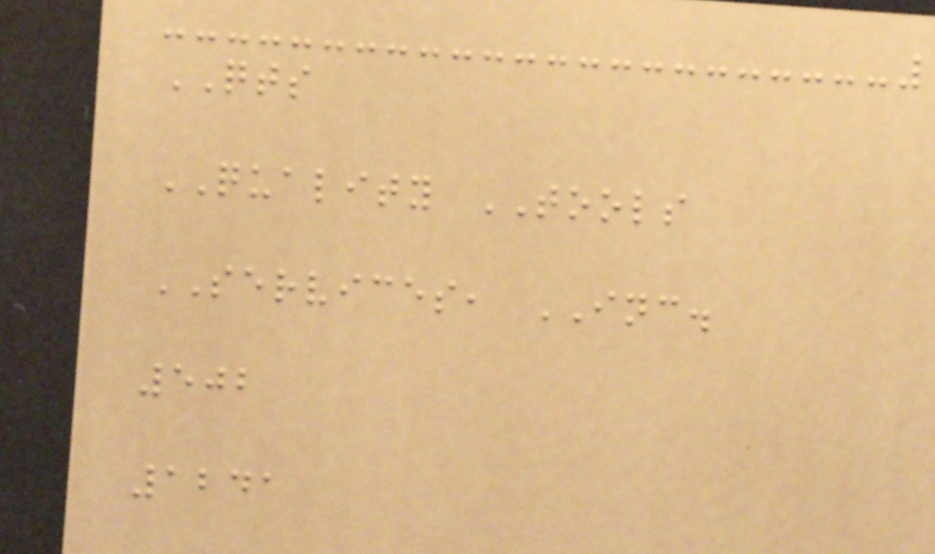QTS
QUALITY TOOLS
SERVICES, INC.
502
1241
